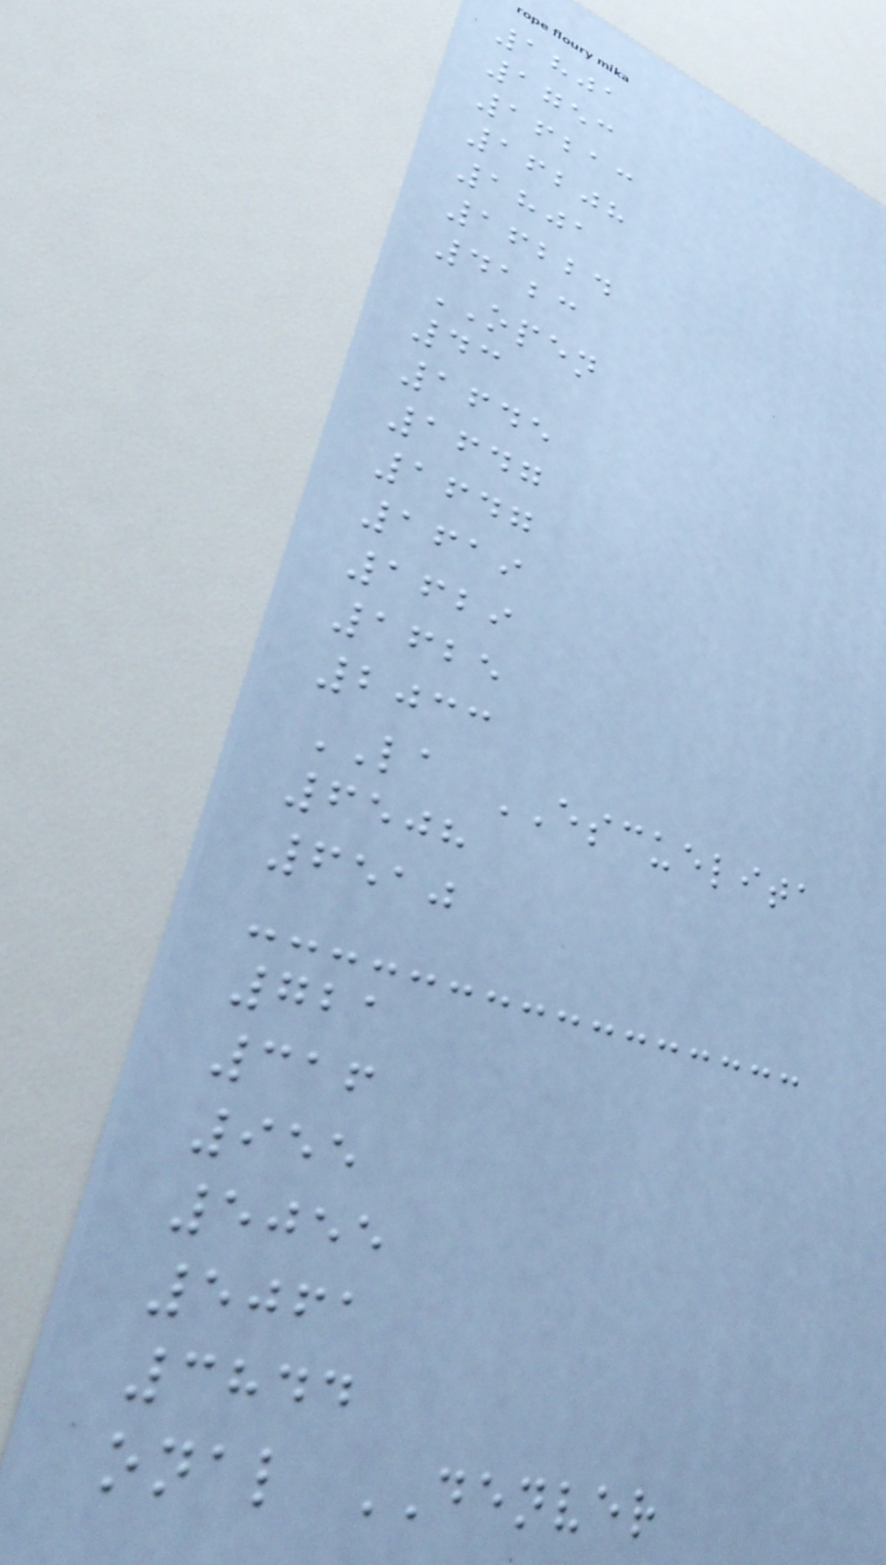1801
1753
16213
16208
1801
16224
4123
OPEN
43
1645
1647
1647
1619
1629
1625
2033
LA ESCUELITA
6508
6510
721
316
955
5055
5061
3844
onal DENVER
